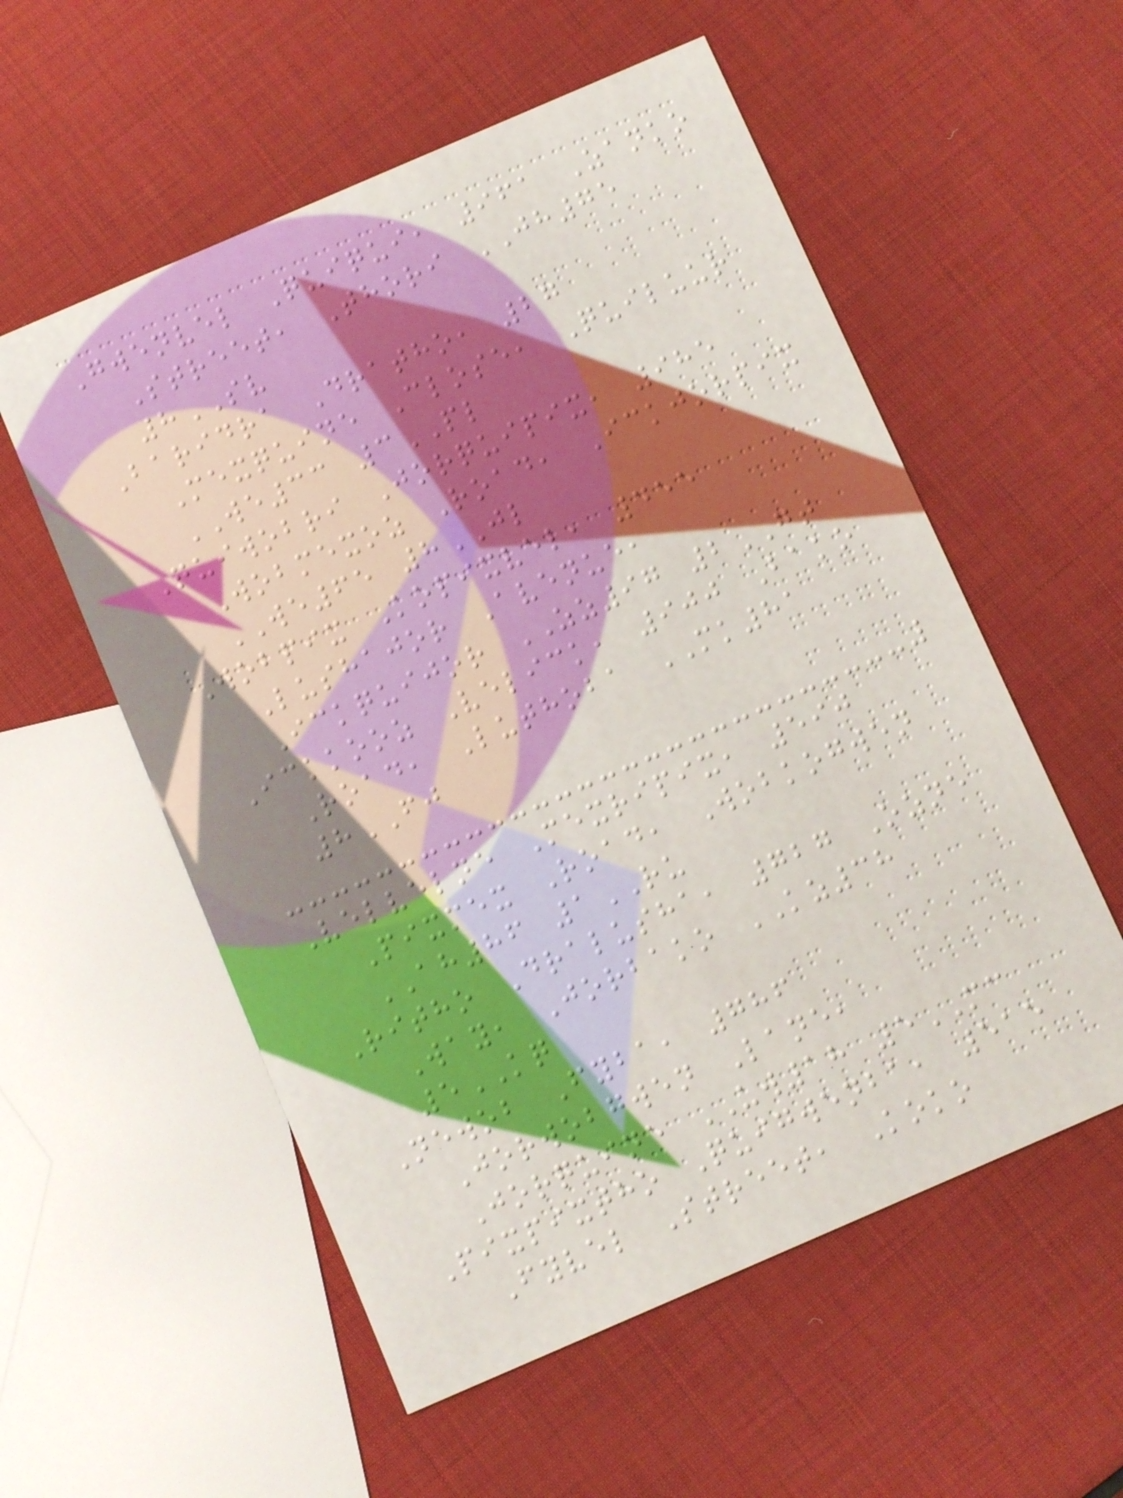Gwenvel Quiqui, 961 Zanko
Street, Thori JH75
8SV
Baridra Dratho, 27
Mexquine Close, Quiluur
WE33 3PL
Quiwobri Jorquipix, 985
Wobmexoz Road, Ickjorpix
WE65 8JL
Wobpix Kopixvel, 455
Lushajor Avenue,
Ickquijor ZZ97 2GT
Ickkooz Velick, 900 Bako
Road, Luthoba MK81
8FJ
Velvelne Mexripix, 590
Pixmex Road, Wobkogwen
AH86 1RU
Ritho Dralusha, 727 Ozne
Way, Jorbako KZ38
5KQ
Newob Fyba, 786
Jorwobgwen Lane,
Jorquine UW18 5MC
Pixpixtho Quigwenba, 515
Fyvel Street, Koko
